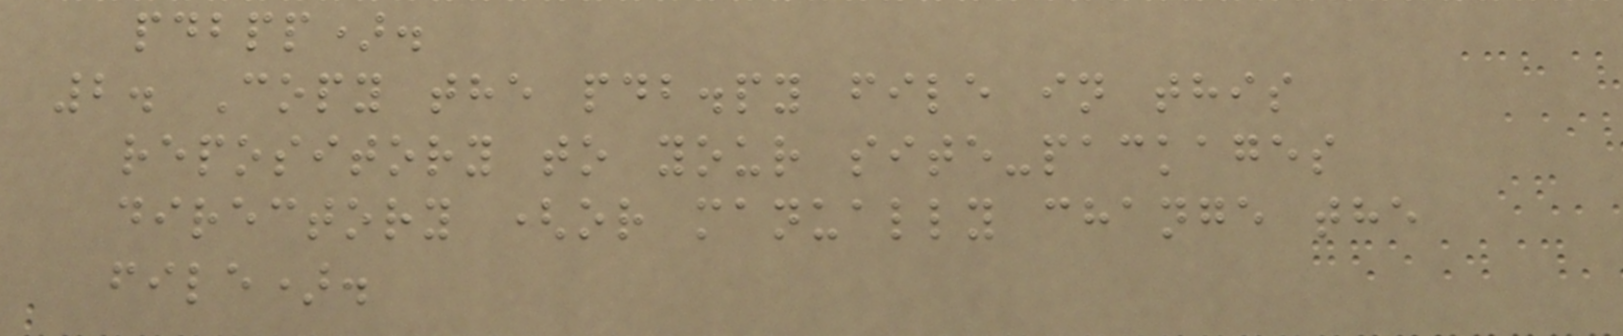pdbpp).
2. Copy the pdb.py file in this
repository to your site-packages
directory (or manually change the
file).
